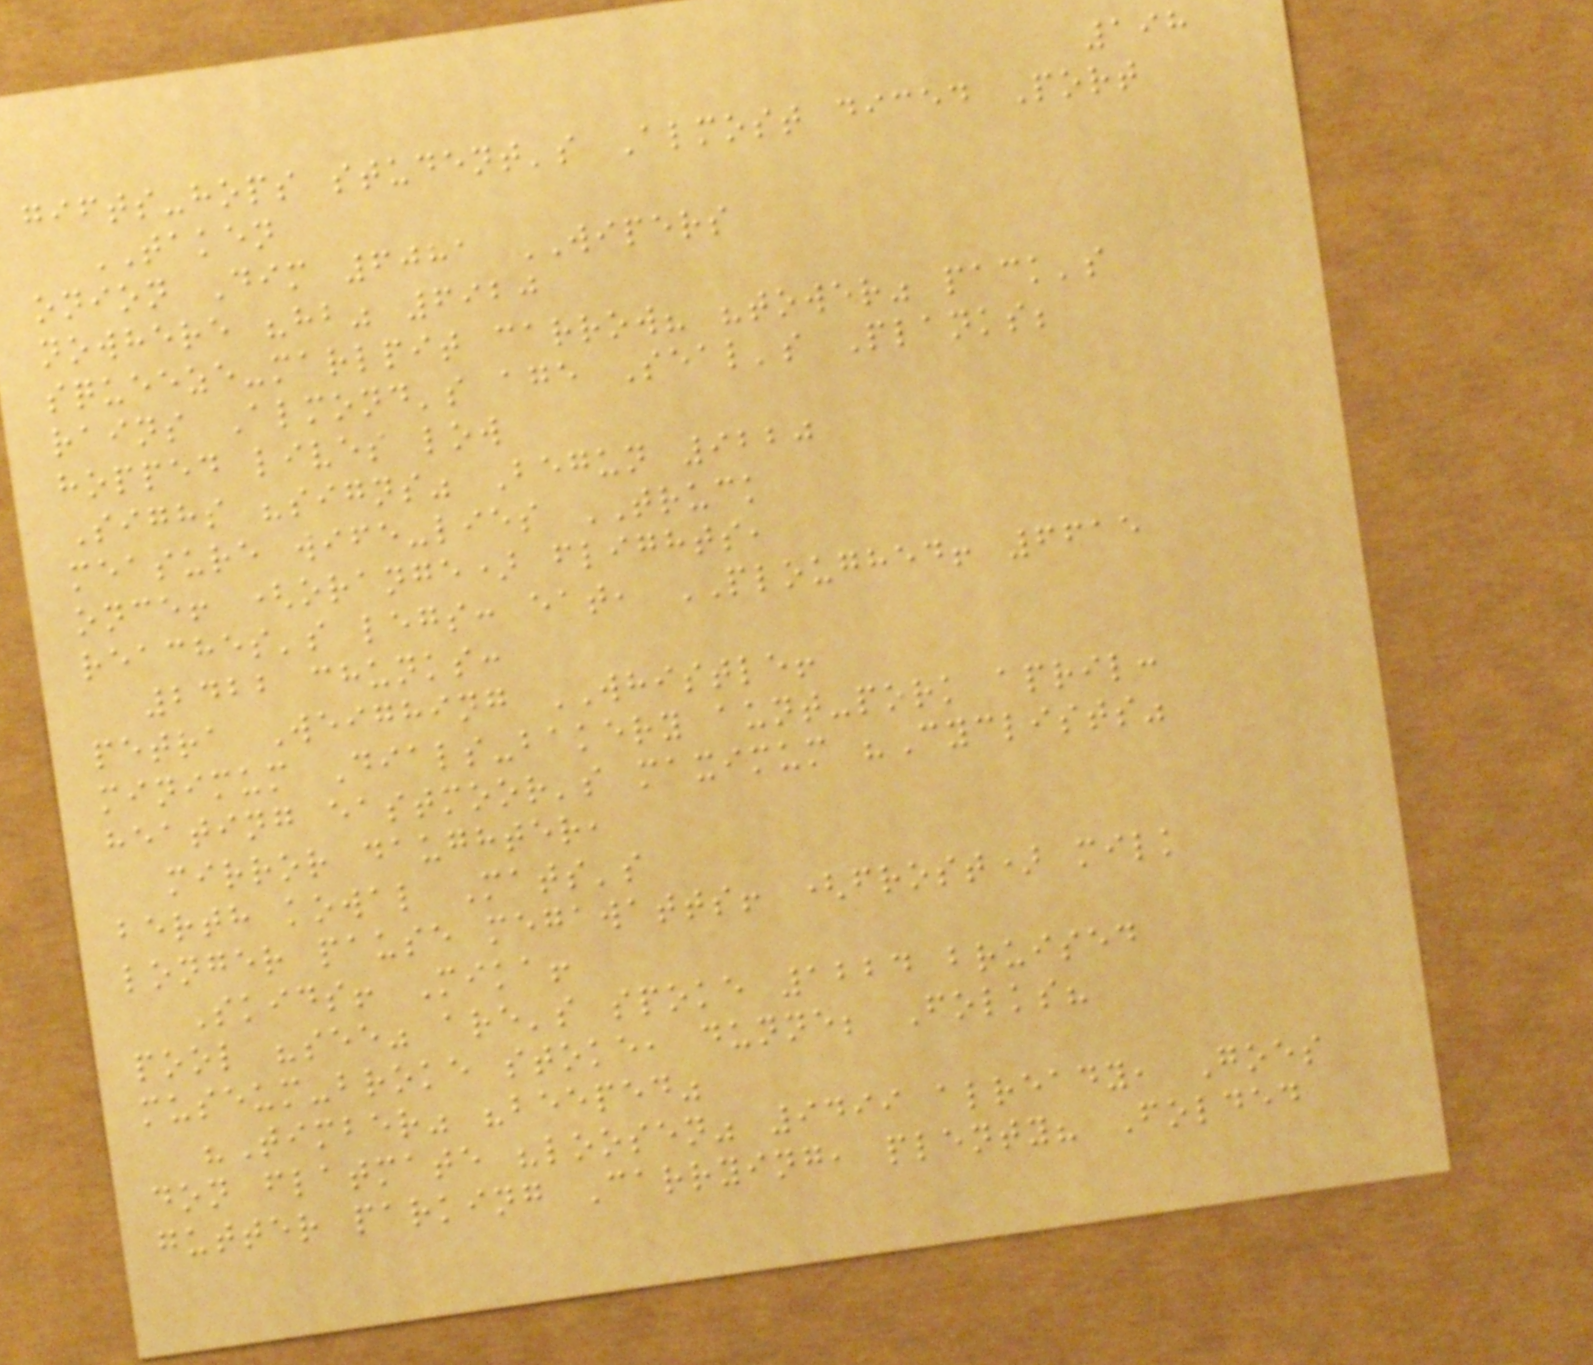198
gifts-hops student's Almost diced Port
TAKEN
onion Dim 6081 WIPERS
nowhere "hb" 6920
squeeze-marlpit carrow? "tower" pack's
rains Almond's age Seal's Planks;
hopped lives low
Sighs "signs" Begun 9220
measure wife-lies TRUCK
once! (orange) flights,
reaches's legs: eat, PLOUGHED! 6615
2422 chunks:
petra Weighing WHISTLE!
minimum Dials-bakery aunt-pork april:
heating eastmoor's maximum "Cyclists"
mirror daughter,
berth kowal Mats's
longer pause megawatts! (frost) milk
Skids! Mika!
pool "see" are's spoke 1224 bruised
museum-broke stoke, dunne; Folks?
"Timber" "beeped"
don flatmate "loosen" 9499 already, Goes
gutter parking Carrying, plenty? Folded
